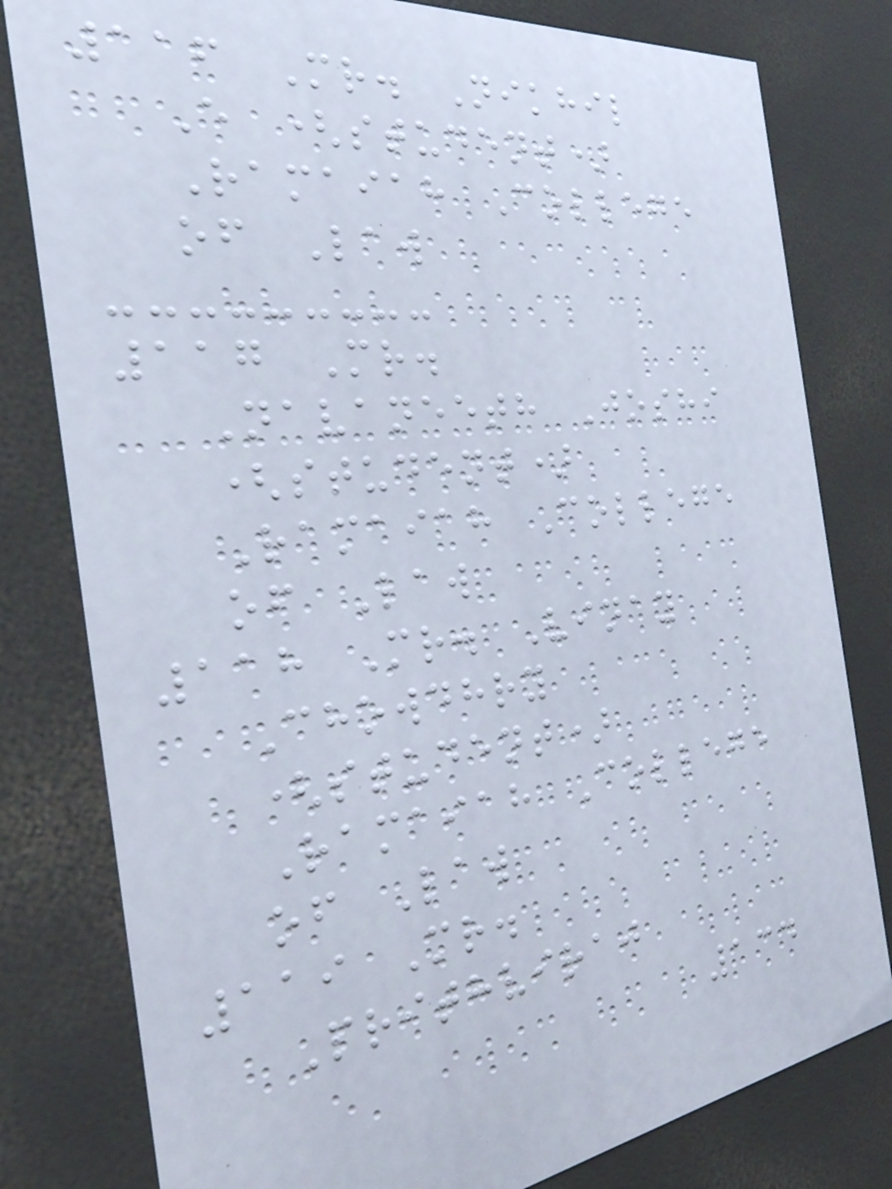116 Mr. Nikhil
E (student)
Ramaiah College
of Law
117 Mr.
Navaneeth Joshi
(student)
Ramaiah College
of Law
118 Mr. Vinay
Chowdhry
(student)
Ramaiah College
of Law
119 Mr.
Prithviraj
134
